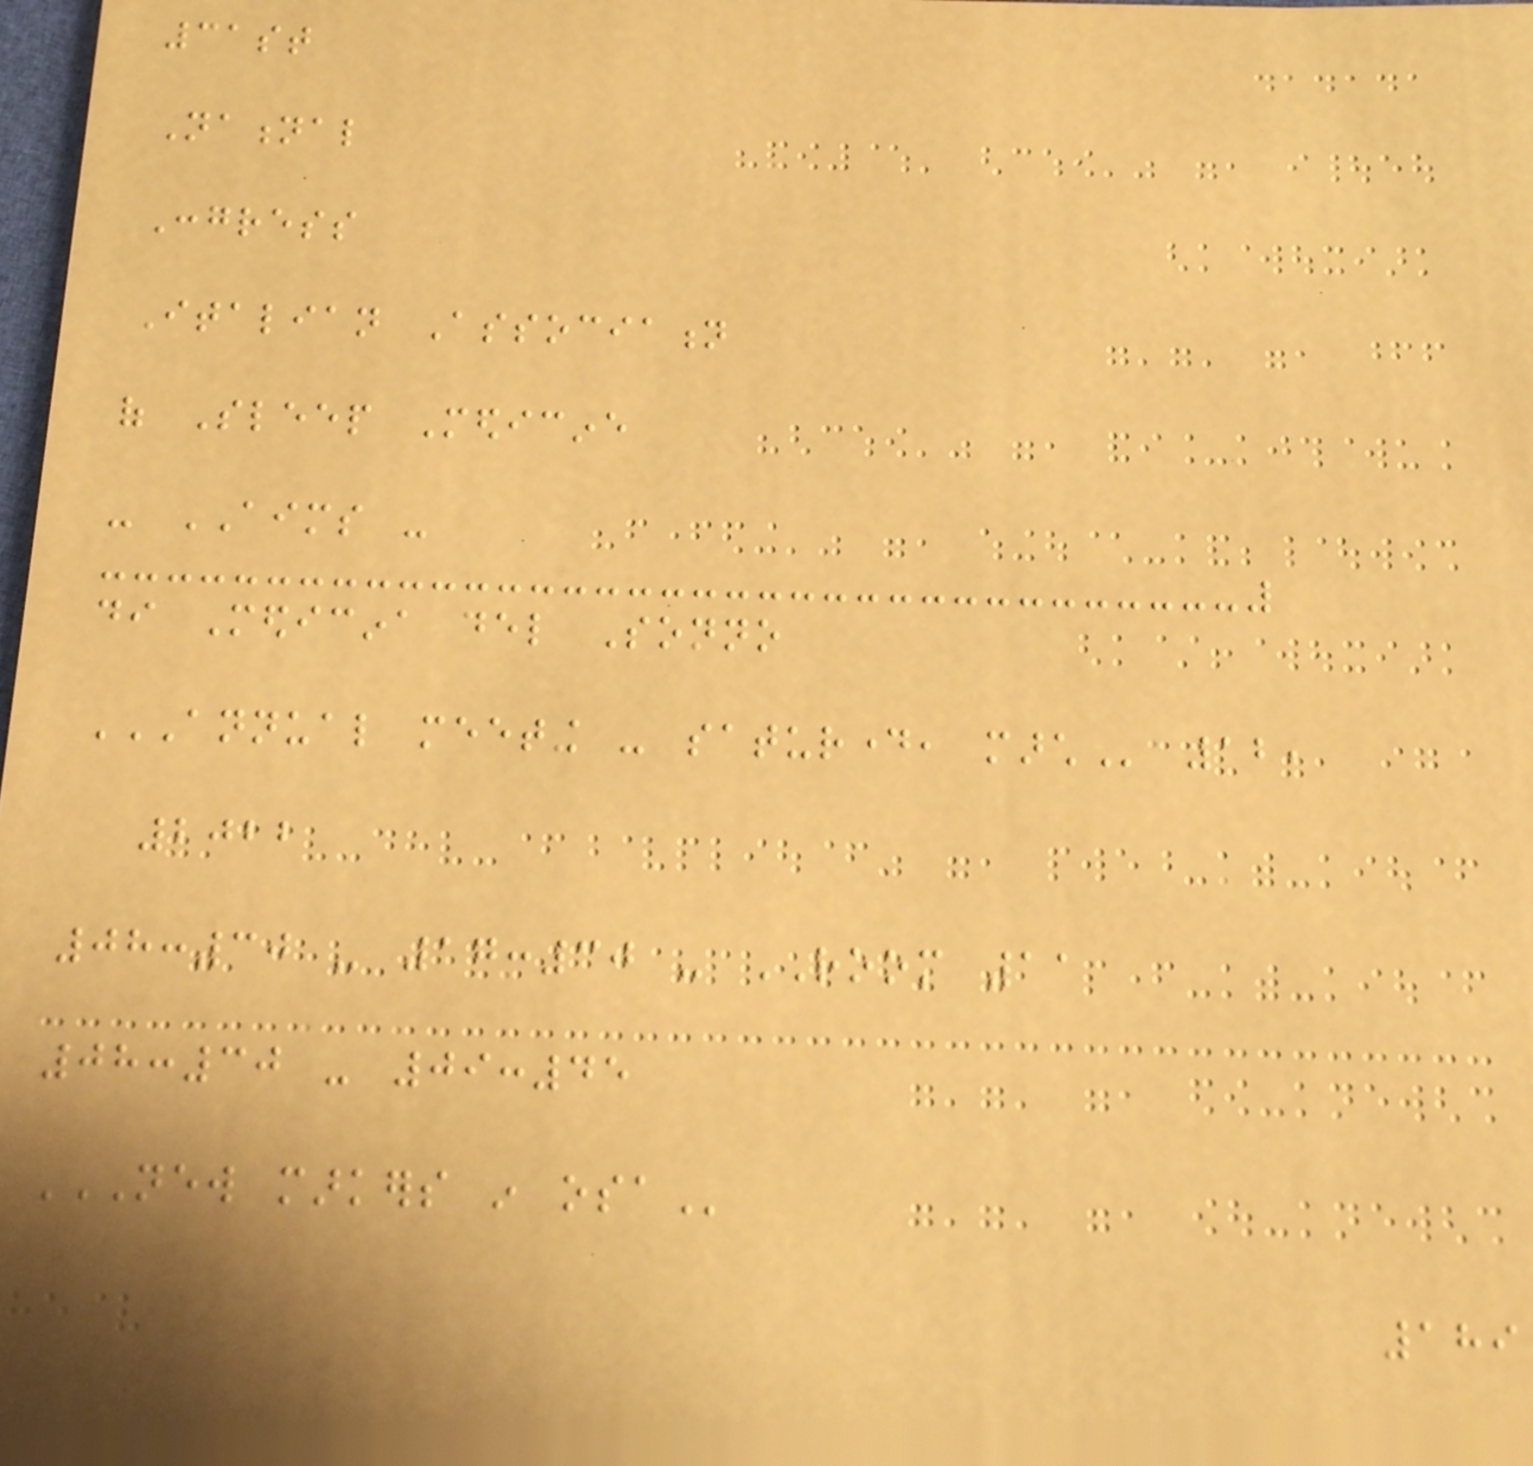31st
National
Congress
Italian Association
of Sleep Medicine
- AIMS -
di Medicina del Sonno
ANNUAL MEETING - SATURDAY, MARCH 12,
2022
08:30 - 17:30 - ROOM 11
08:30 - 09:45
NEW MARKERS IN OSA
189
